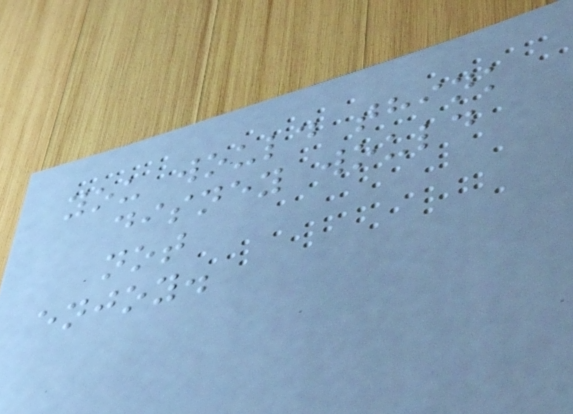you would think
disney would
not
enjoy.
